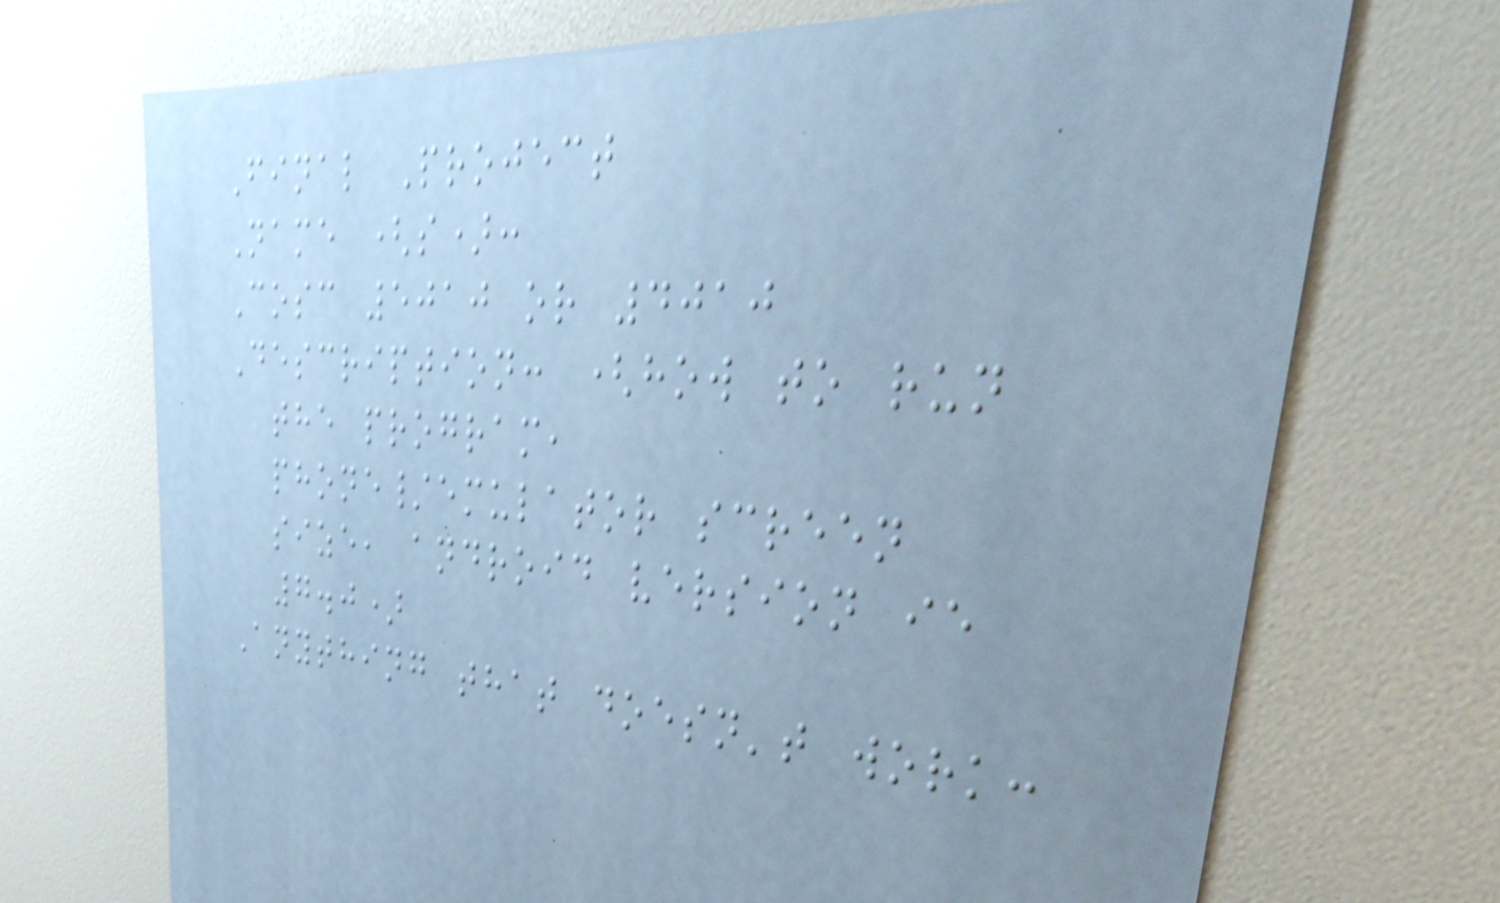Final Project
Name (s):
Cosc 5010 or 4010
Description: (how to run
the program,
phone/emulator screen
size, android version ie
7.0)
Anything that doesn't work:
